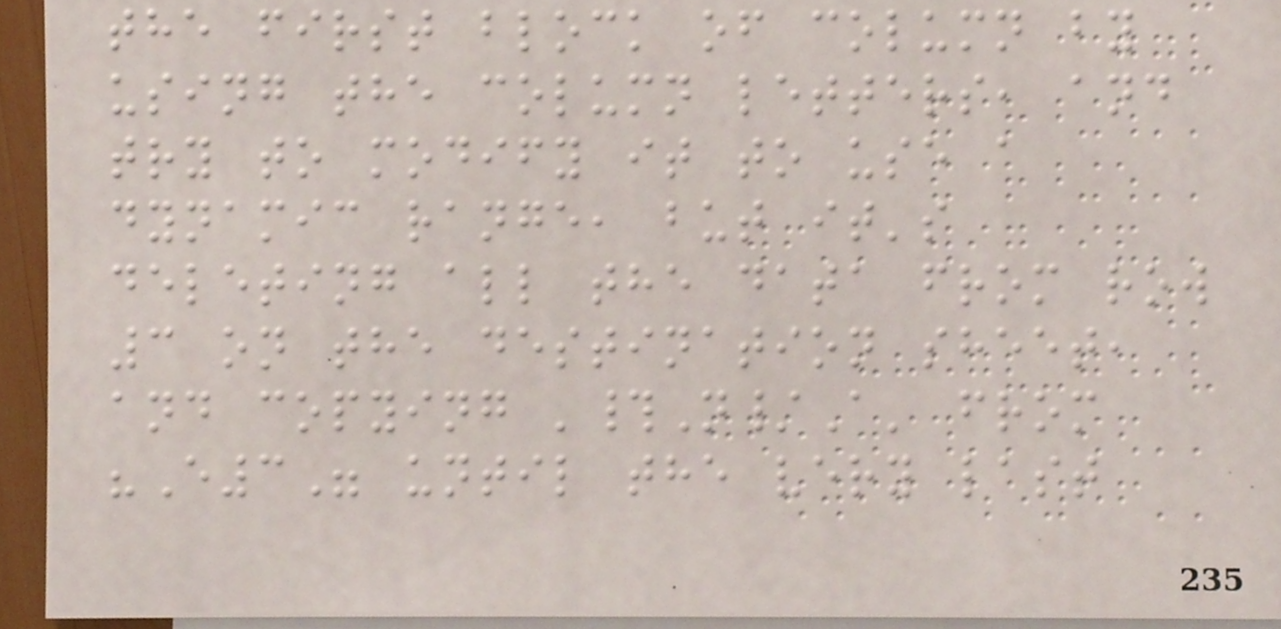the first block of column by
using the column letters, and
try to modify it to use a
dynamic range, but it's
deleting all the data from row
3 on the destination sheet,
and copying '#N/A' from
"E3" until the very last
